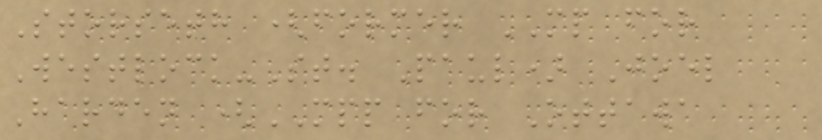Storseth (former MP for
Westlock-St. Paul) Joel
Harden (MPP for Ottawa
